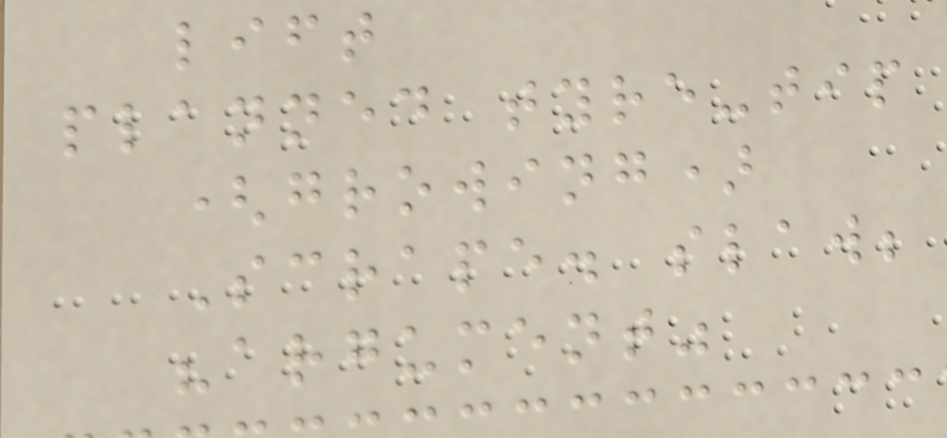lift
planned tyre-tip
(growing)
Scrape. slaw;
"argument"
